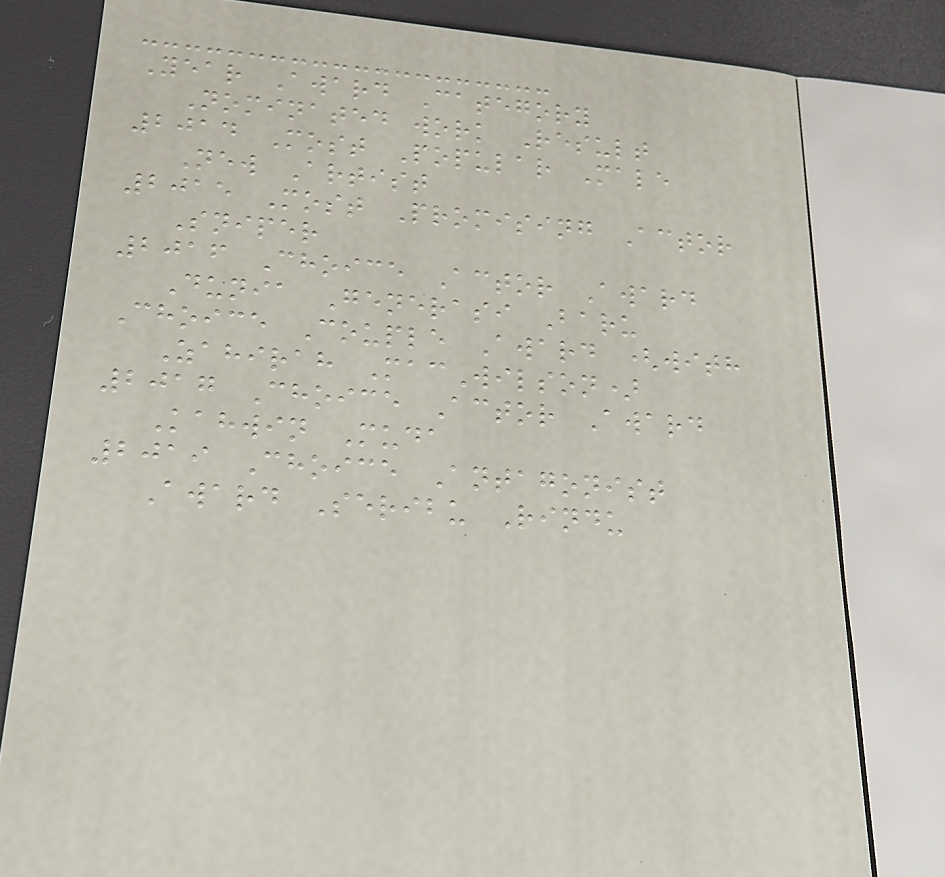Year Award Category
Nominated work Result
2014 Most Popular Male
New Artist
2015 Most Promising Actor
Sniper
2016 Choice Actor Award
Dunia Generasi Baru
Choice Couple Award (with
Zahirah MacWilson)
2017 Choice Actor Award
Kahwin Muda
2019 Choice Antagonist
Award Seribu Rindu
